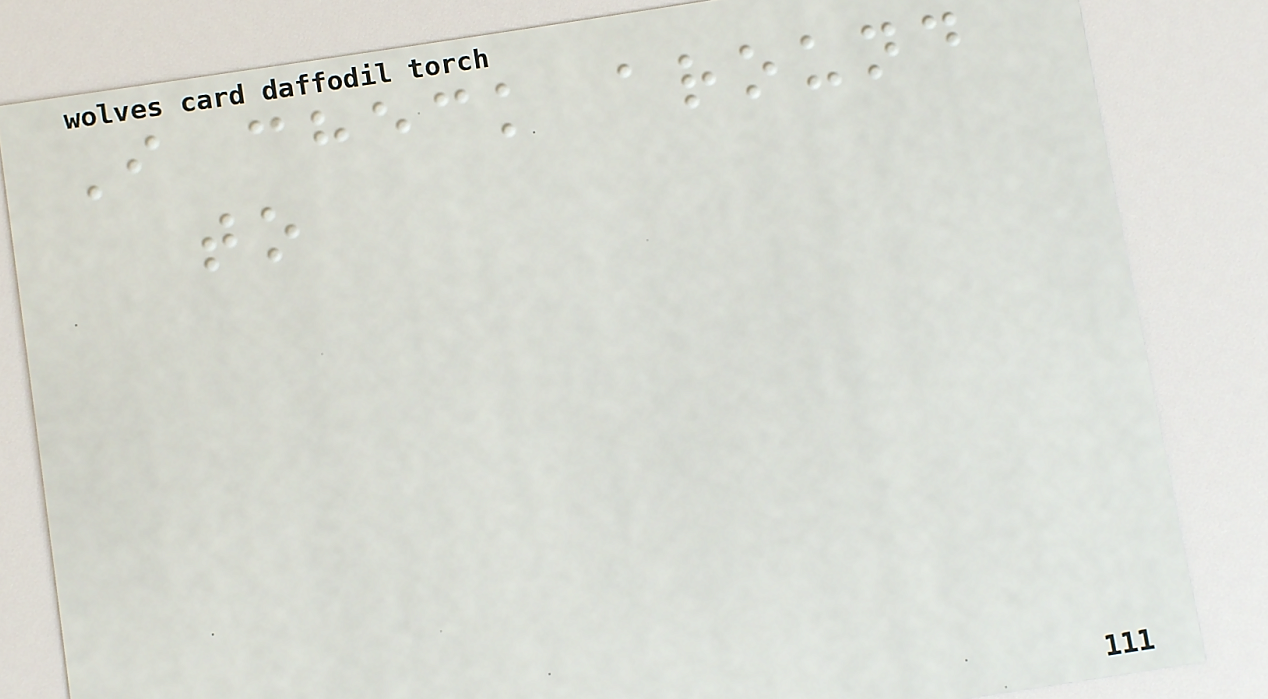I check around
to
